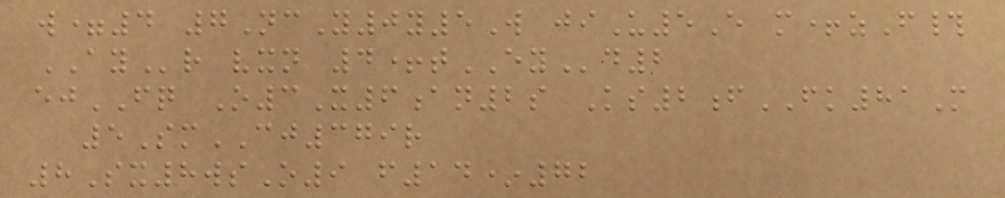w=4 7NcY0y5W jiU5E m+zF#
AYr vxn 4+tEYd2
ejFQ O3X6an2s Ks2fFK81M
5SmCJ379r
8Sx8wsO9 f14*72
